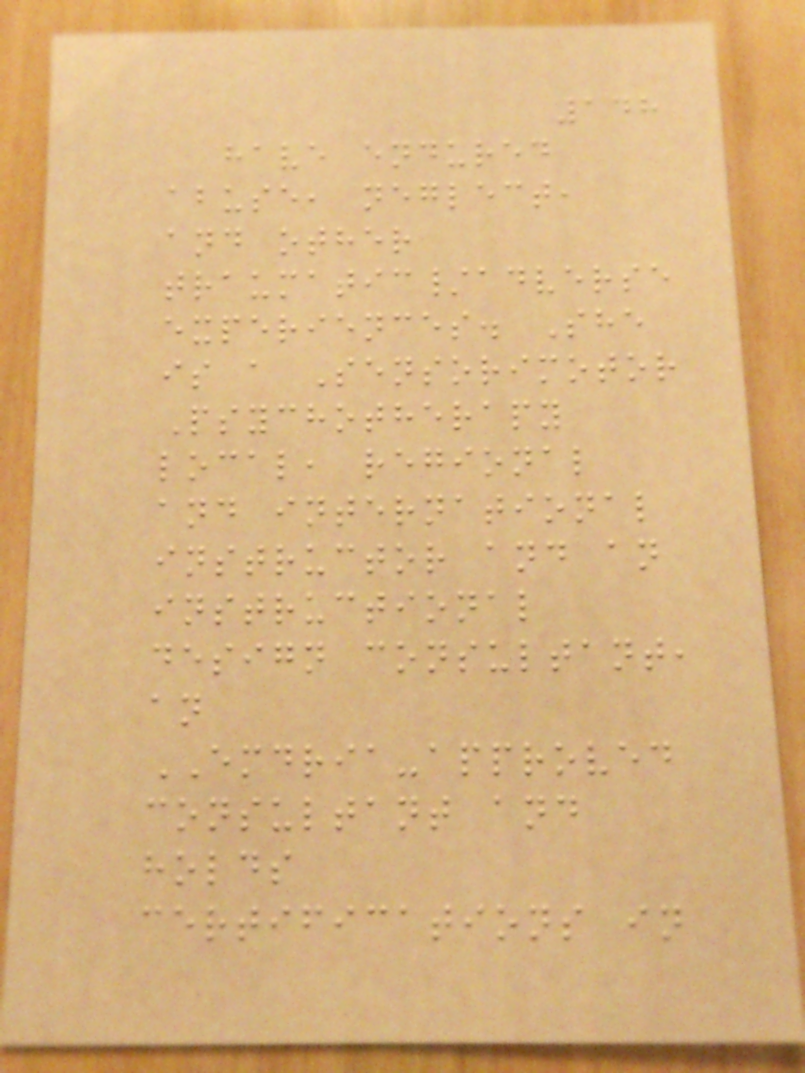148
have endured
abuse, neglect,
and other
traumatic/adverse
experiences. She
is a Sensorimotor
Psychotherapy
local, regional
and international
instructor and an
instructional
design consultant,
an
EMDRIA-approved
consultant and
holds
certifications in
